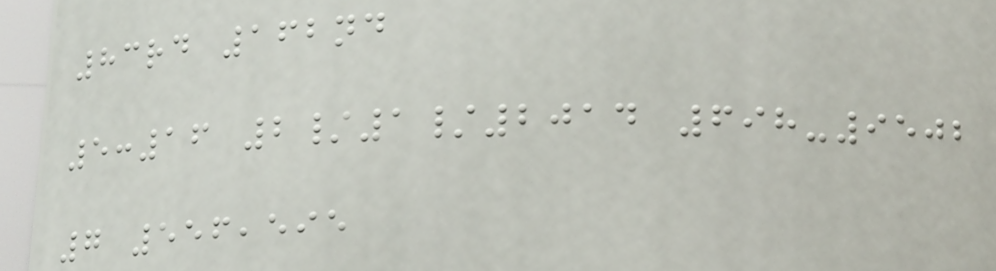83rd 162nd
5:16 2/1/2014 698-9502
7 556,595
